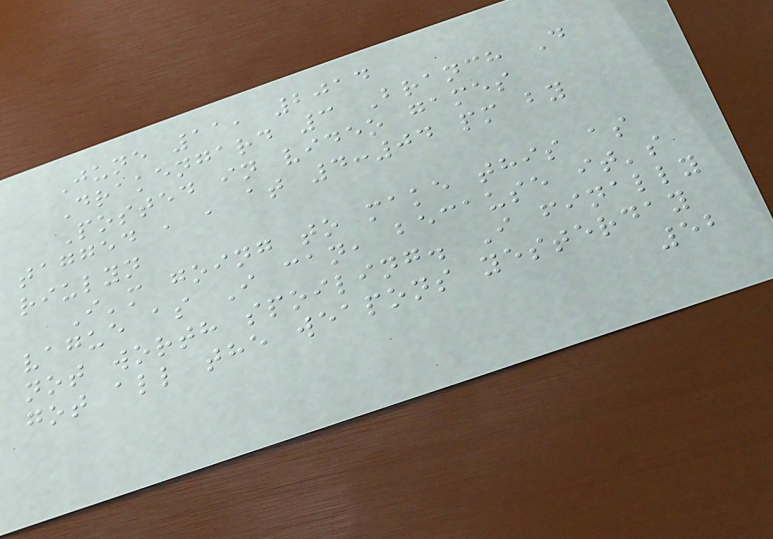June 11, 2014
Drakengard 3 Branch D
Posted in video games
tagged , , at 4:04 pm by
riulyn
I'm going to make this as
vague as I can, because it's
not worth spoiling. I finally
got all the weapons yesterday
52
